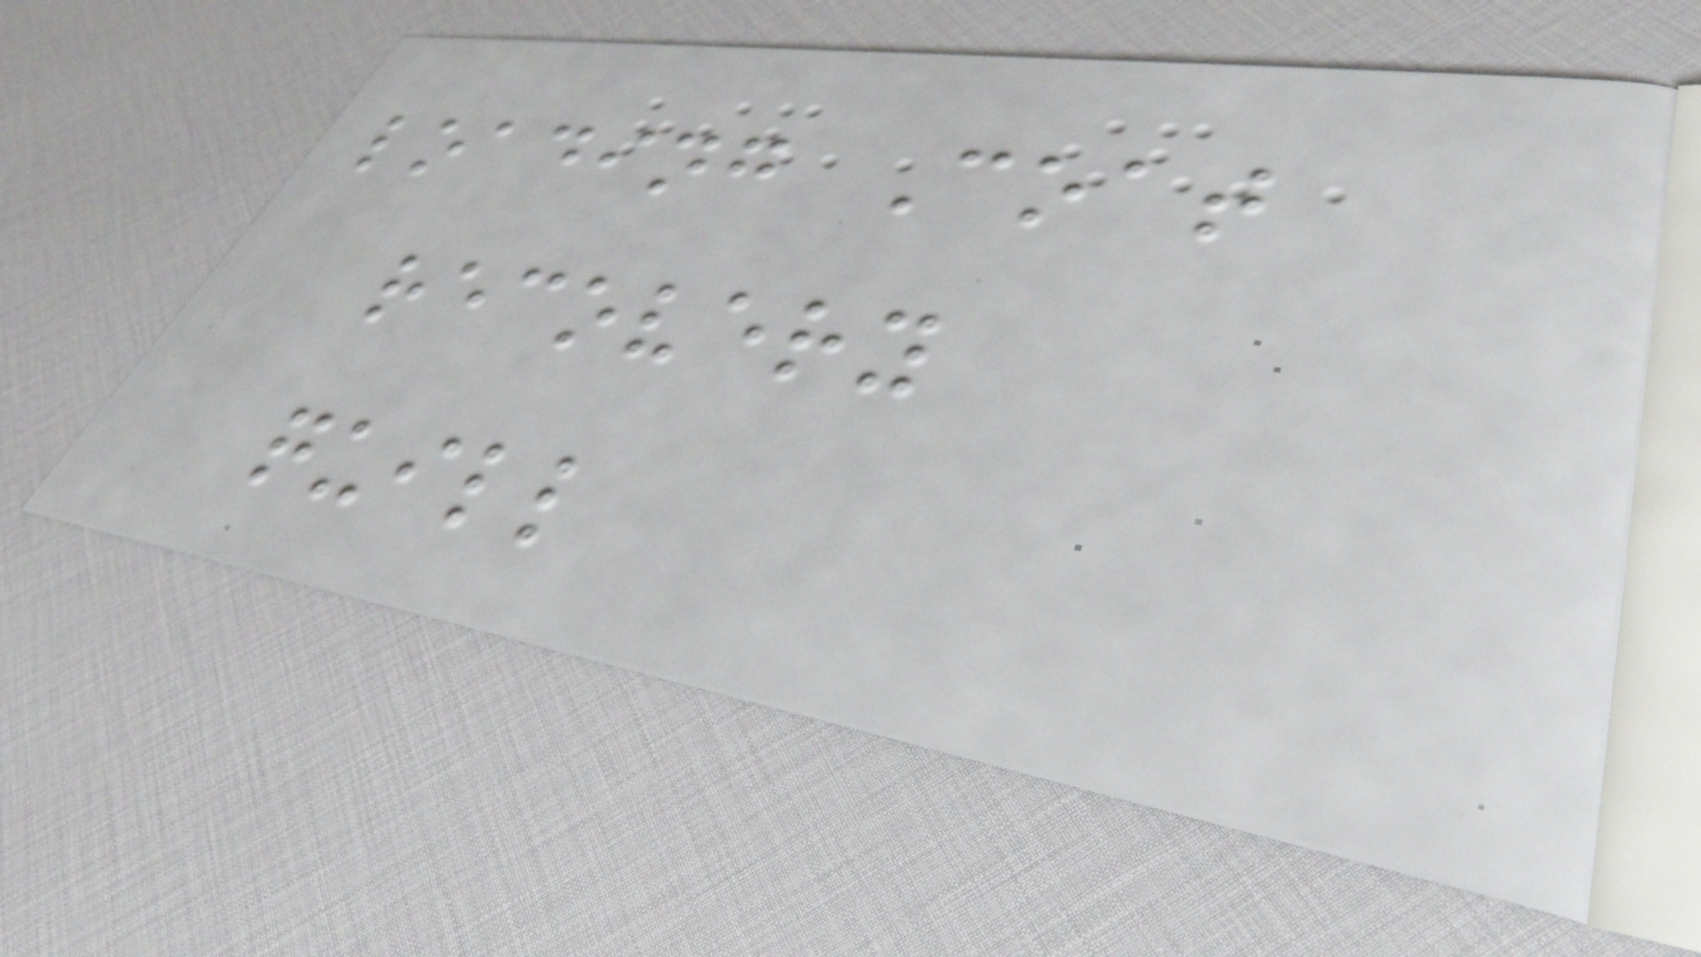loading Coat
recovery
quill
